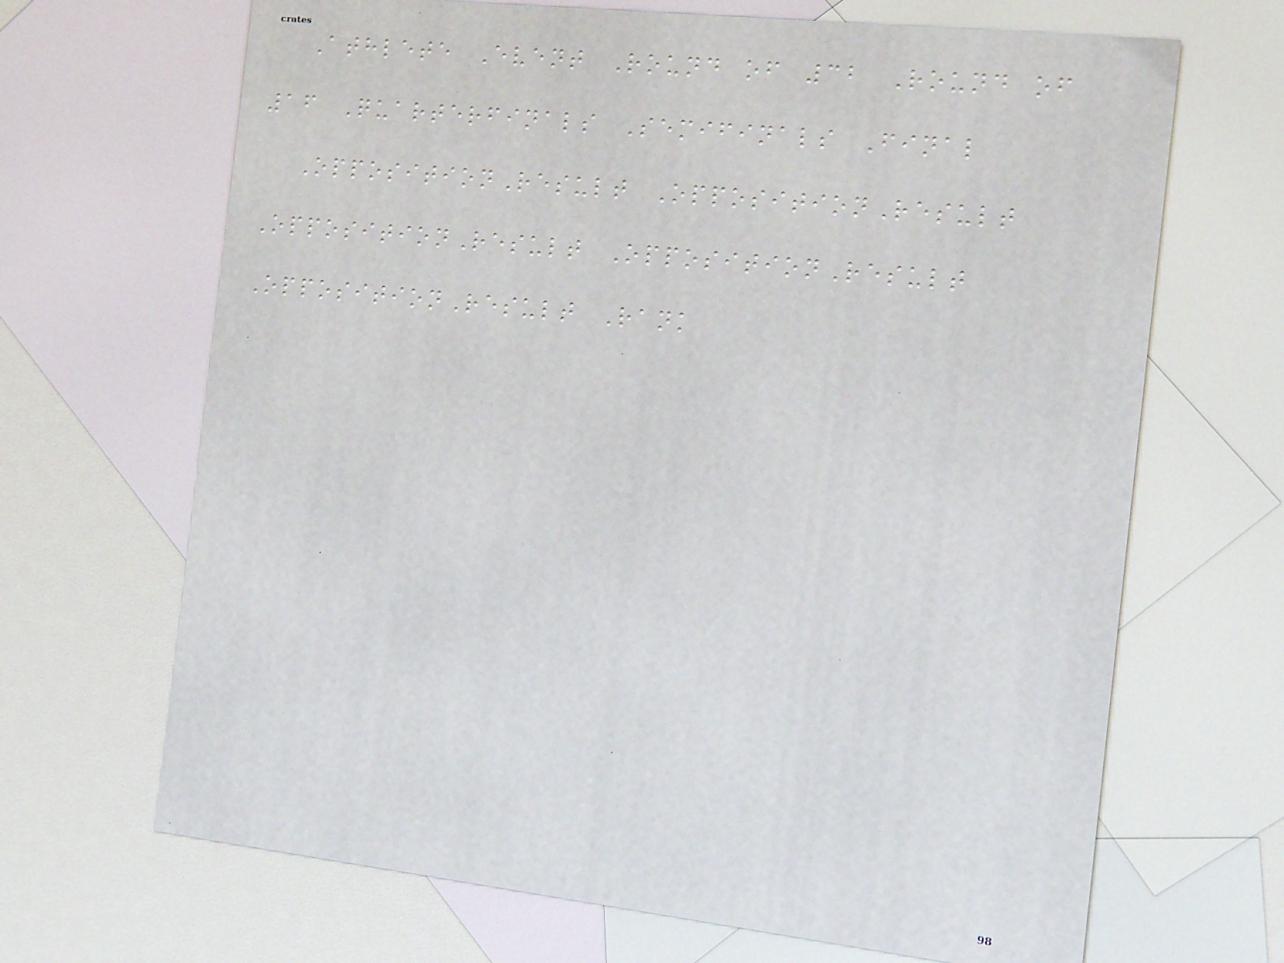Athlete Event Round of 32 Round of
16 Quarterfinals Semifinals Final
OppositionResult OppositionResult
OppositionResult OppositionResult
OppositionResult Rank
